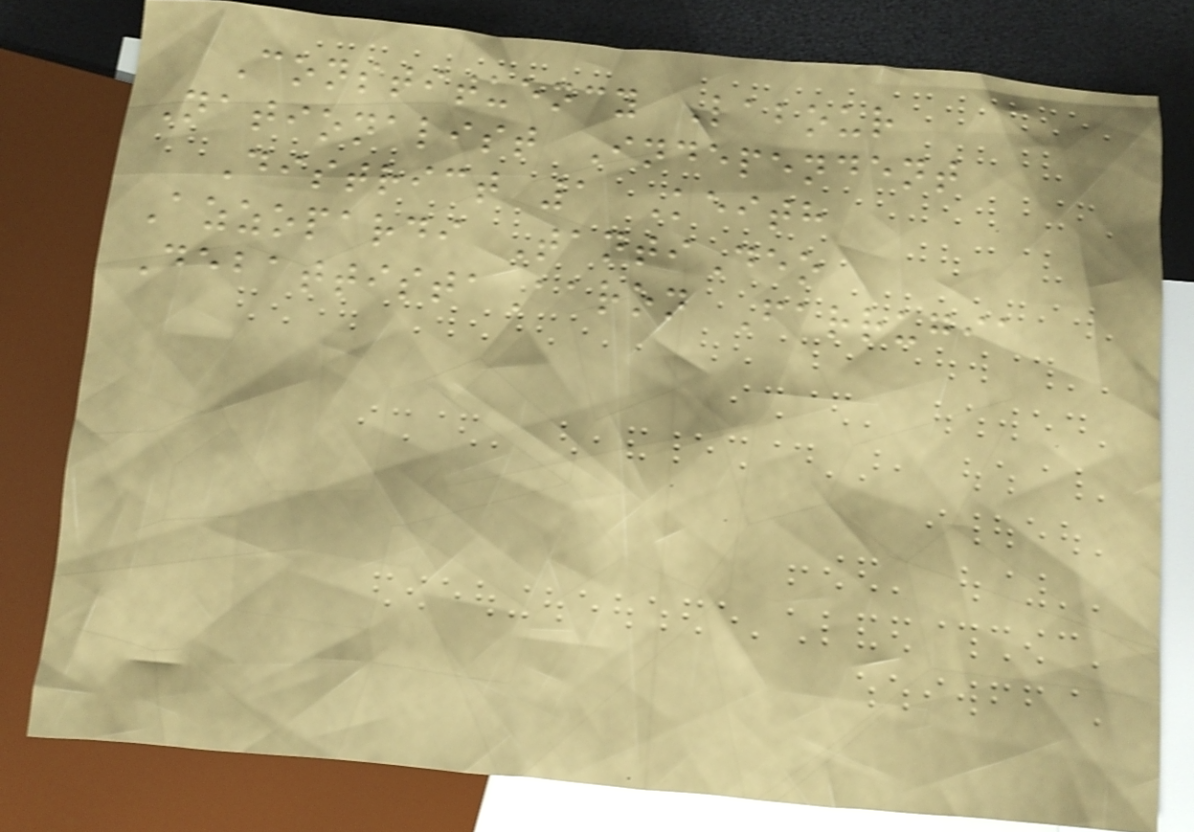Constituency Labour
Nationalist Independent
District 1 Keith
Azzopardi TantiDeo
DebattistaAaron Farrugia
